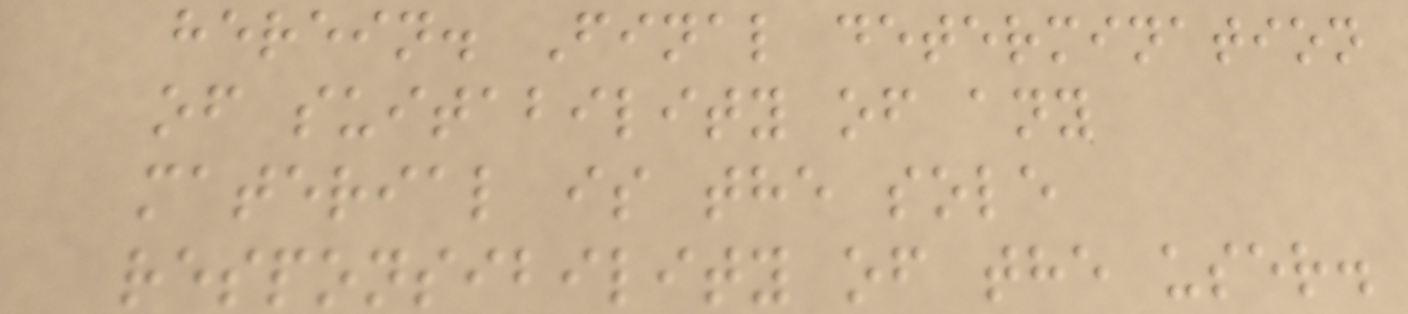herein. Final determination
of suitability of any
material is the sole
responsibility of the user.
